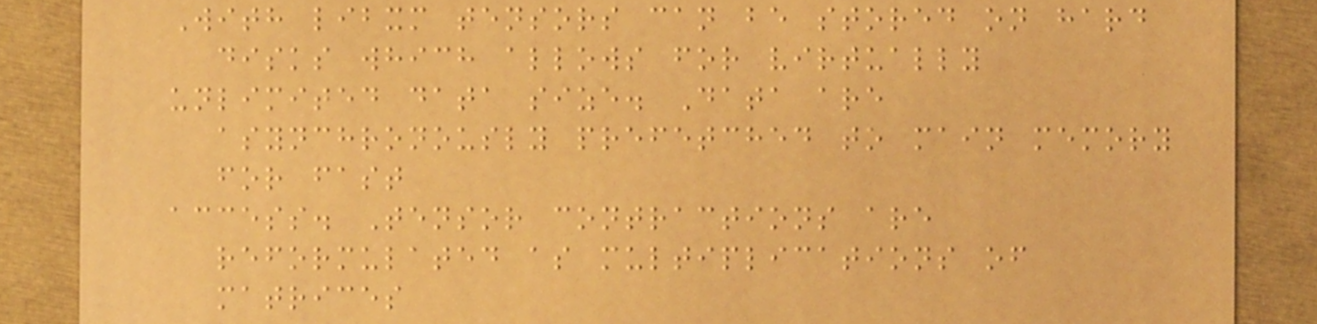With libxm tensors can be stored on hard
disks which allows for virtually
unlimited data size. Data are
asynchronously prefetched to main memory
for fast
access. Tensor contractions are
reformulated as multiplications of
matrices
